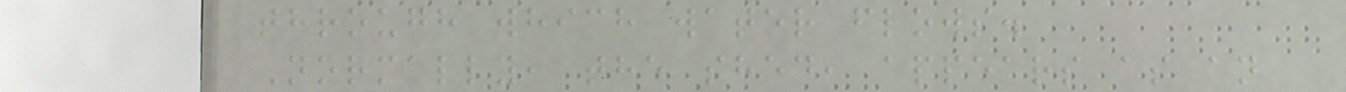through which water flows.
Normally, the shed, appears as an
